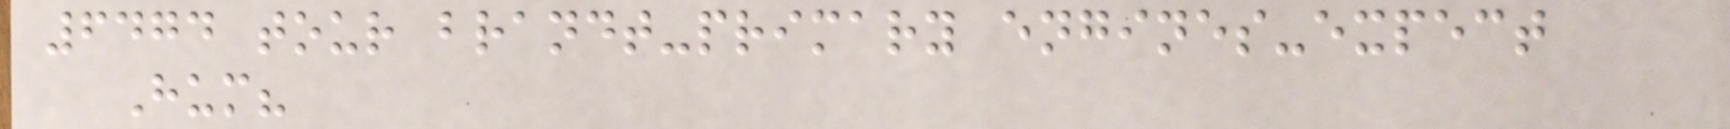6474 tour brandt-primary engines-expect
Hum?
